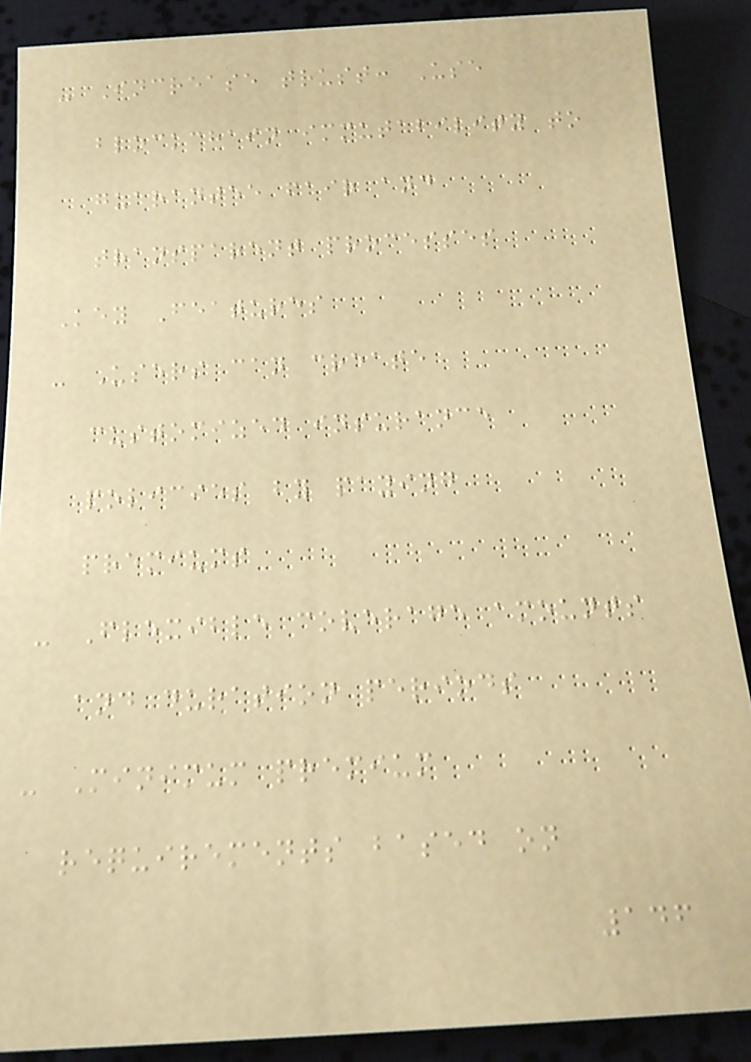- Increase trust: Use
blockchain immutability to
guarantee fair and
transparent processes
Key Features
- Users can create
customized insurance
policies by paying
premiums
- Flexible coverage amounts
and duration periods
- Minimum premium
requirements based on
146
